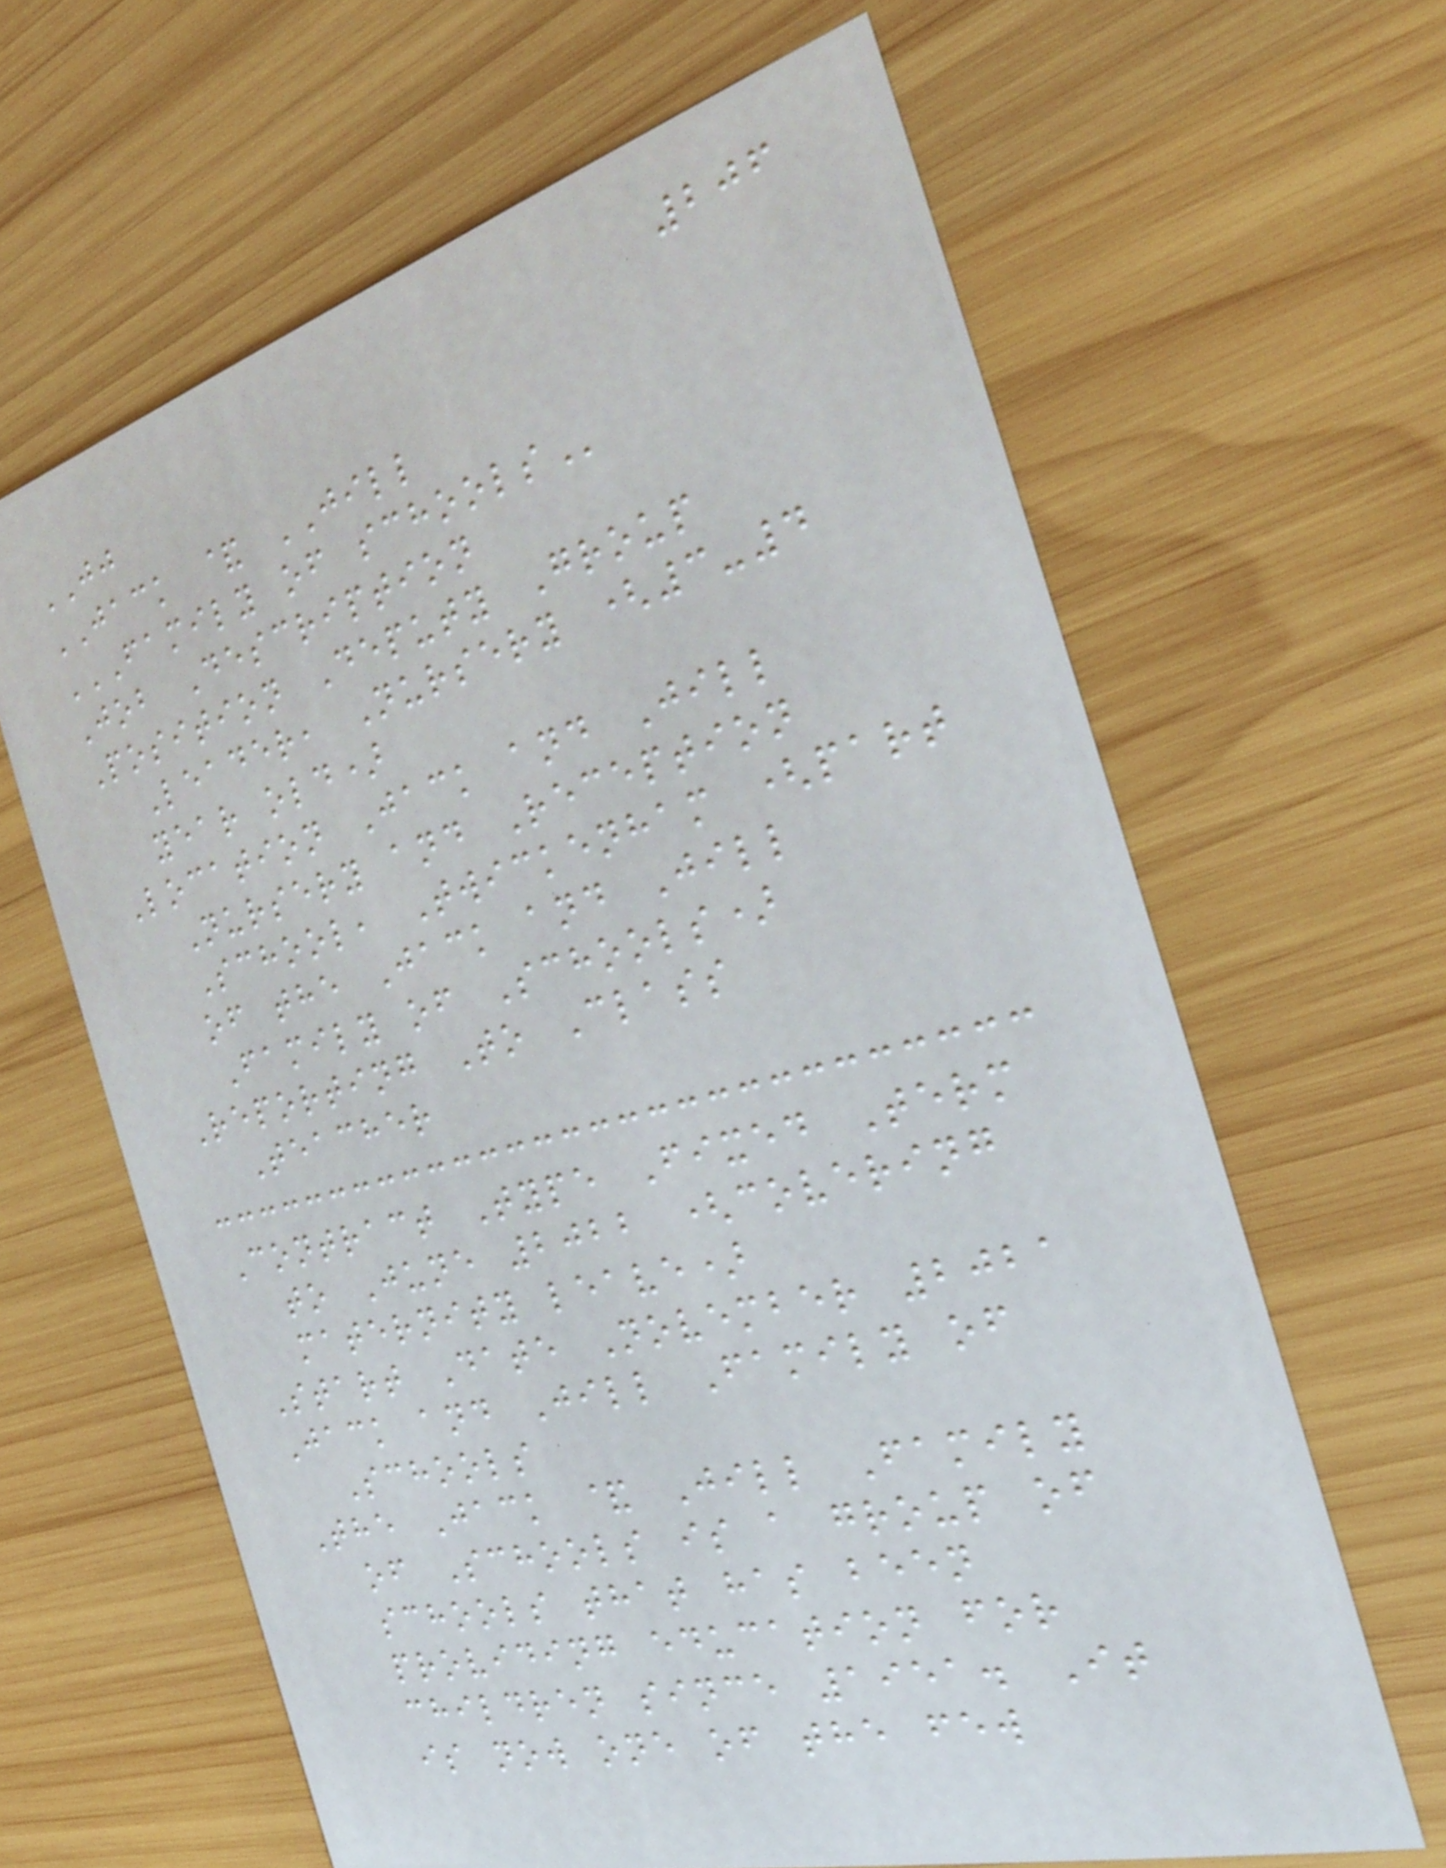206
JJ
JACK & JILL
FAMILY OF SCHOOLS
Job Description
Position Deputy Group
Leader, Nursery (3-4
year old)
Location Jack and Jill
Nursery and Reception
School, Twickenham (part
of the Jack and Jill
Family of Schools)
Reporting To Class
Teacher
Contract Type Fixed Term
to June 2022 (covering
maternity leave)
Start Date November 2021
Jack and Jill Family of
Schools
The Jack & Jill Family
of Schools is a group of
schools that has been
providing education for
children since 1951. It
is now one of the few
